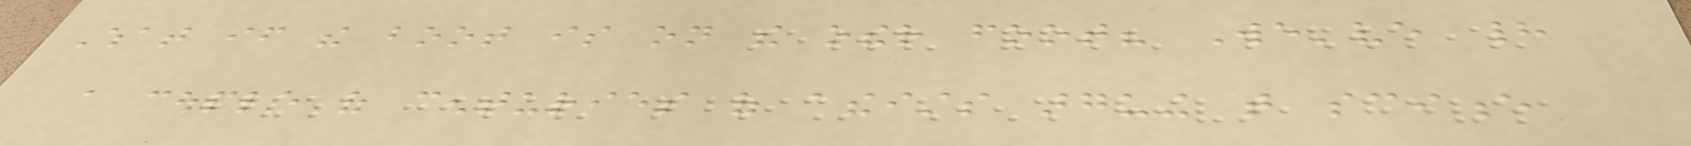What if the boot is on the other foot? We've had
a couple of centuries of atheists arguing that science
